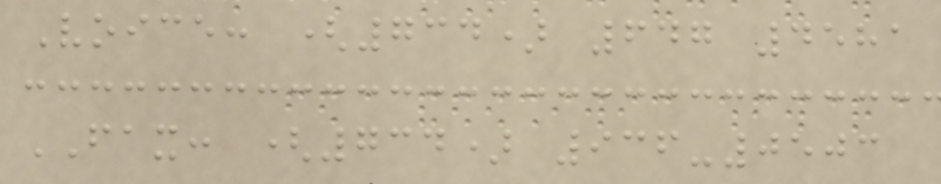Voice: (734) 647 4581
FAX: (734) 936-0503
